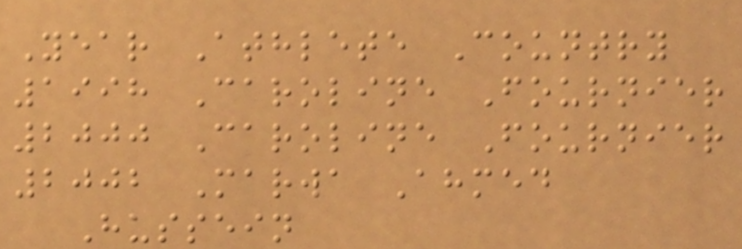Year Athlete Country
1998 Caroline Fournier
2000 Caroline Fournier
2002 Marwa Ahmed
Hussein
